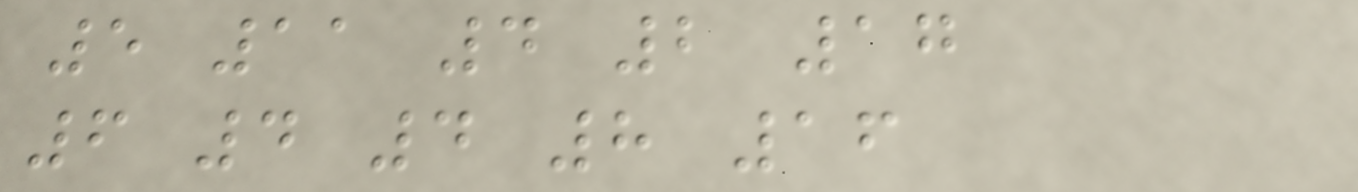5 11 4 2 17
6 4 4 8 16
